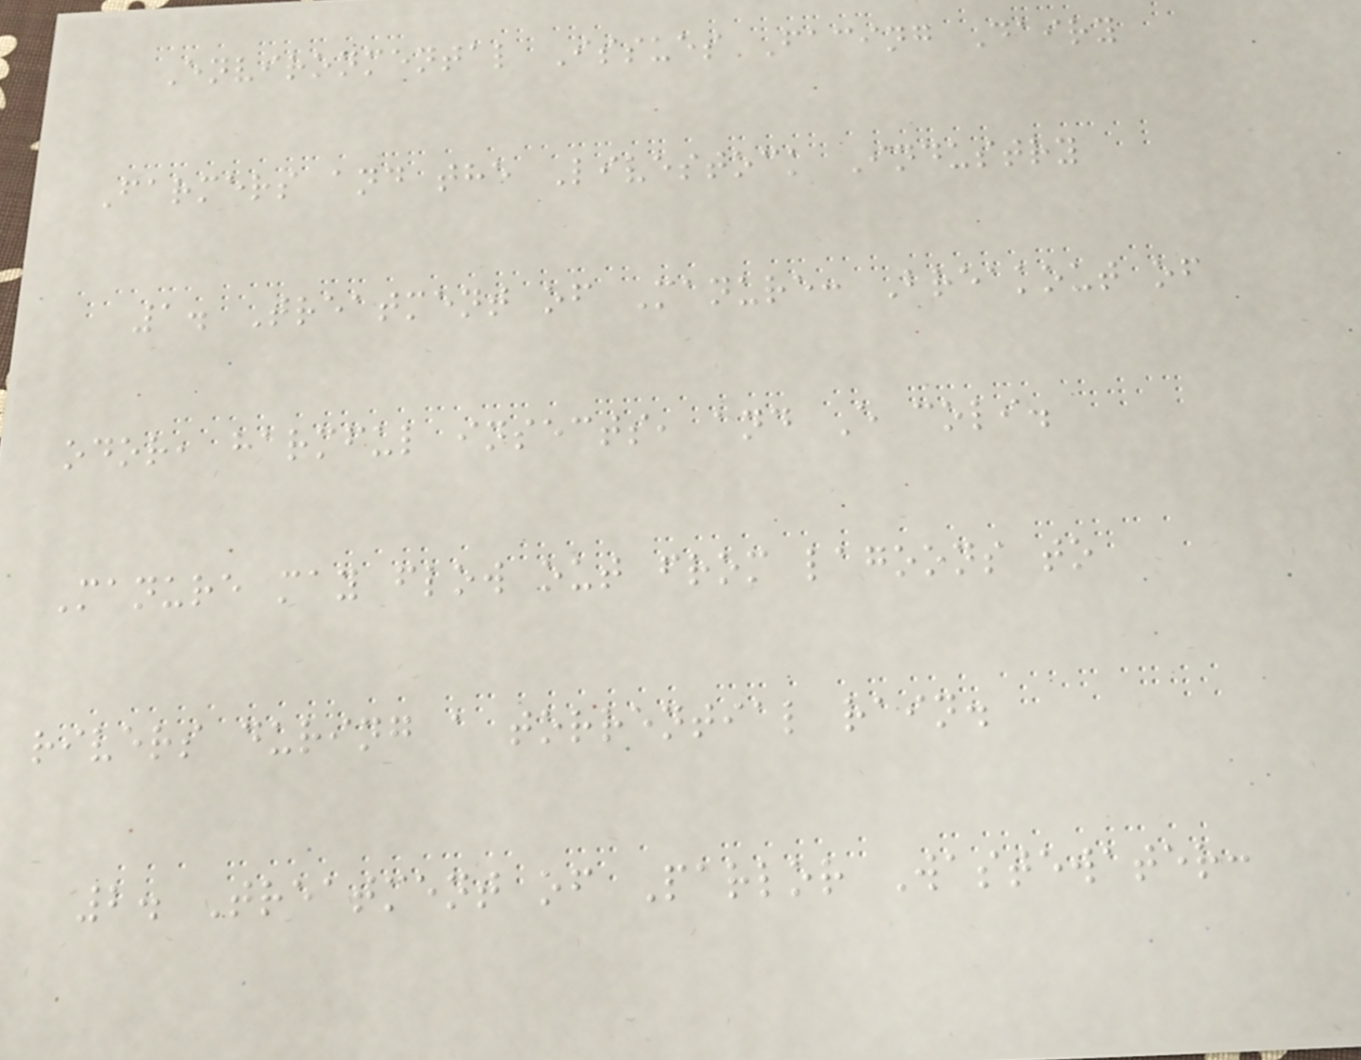Environmental Issues Facing Dairy
Farmers and the Livestock Industry
1. Treatment of Manure: Breakout of
odor, harmful insects, and E coli.
Manure may flow out from lagoons to
rivers during a torrential rain.
2. Treatment of Parlor Wastewater:
